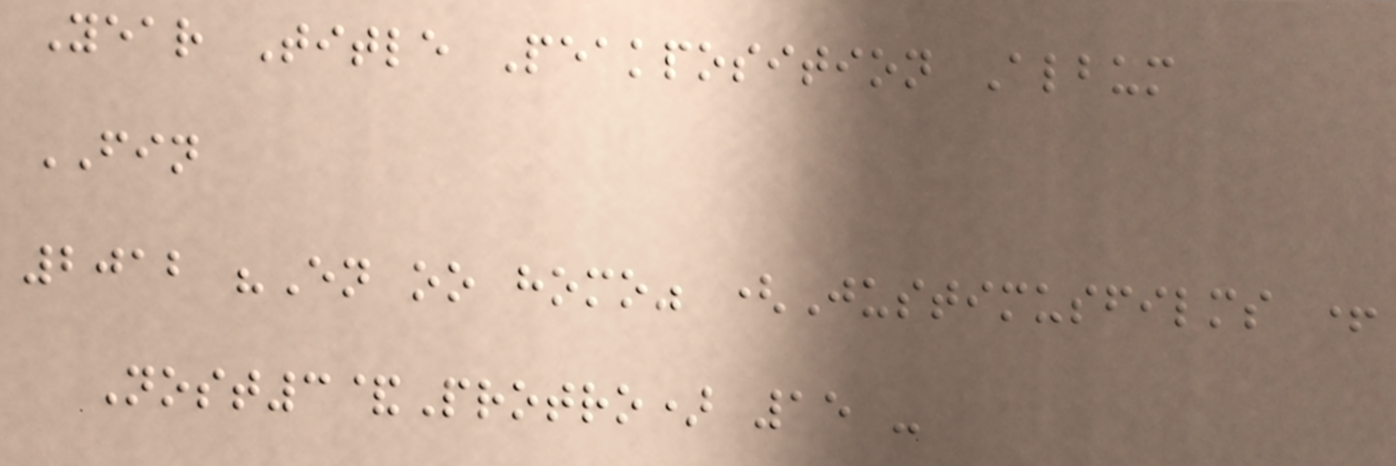Year Title Peakposition Album
FIN
2012 "En oo homo" (Justimusfilms +
Nost3&Protro) 15 -
